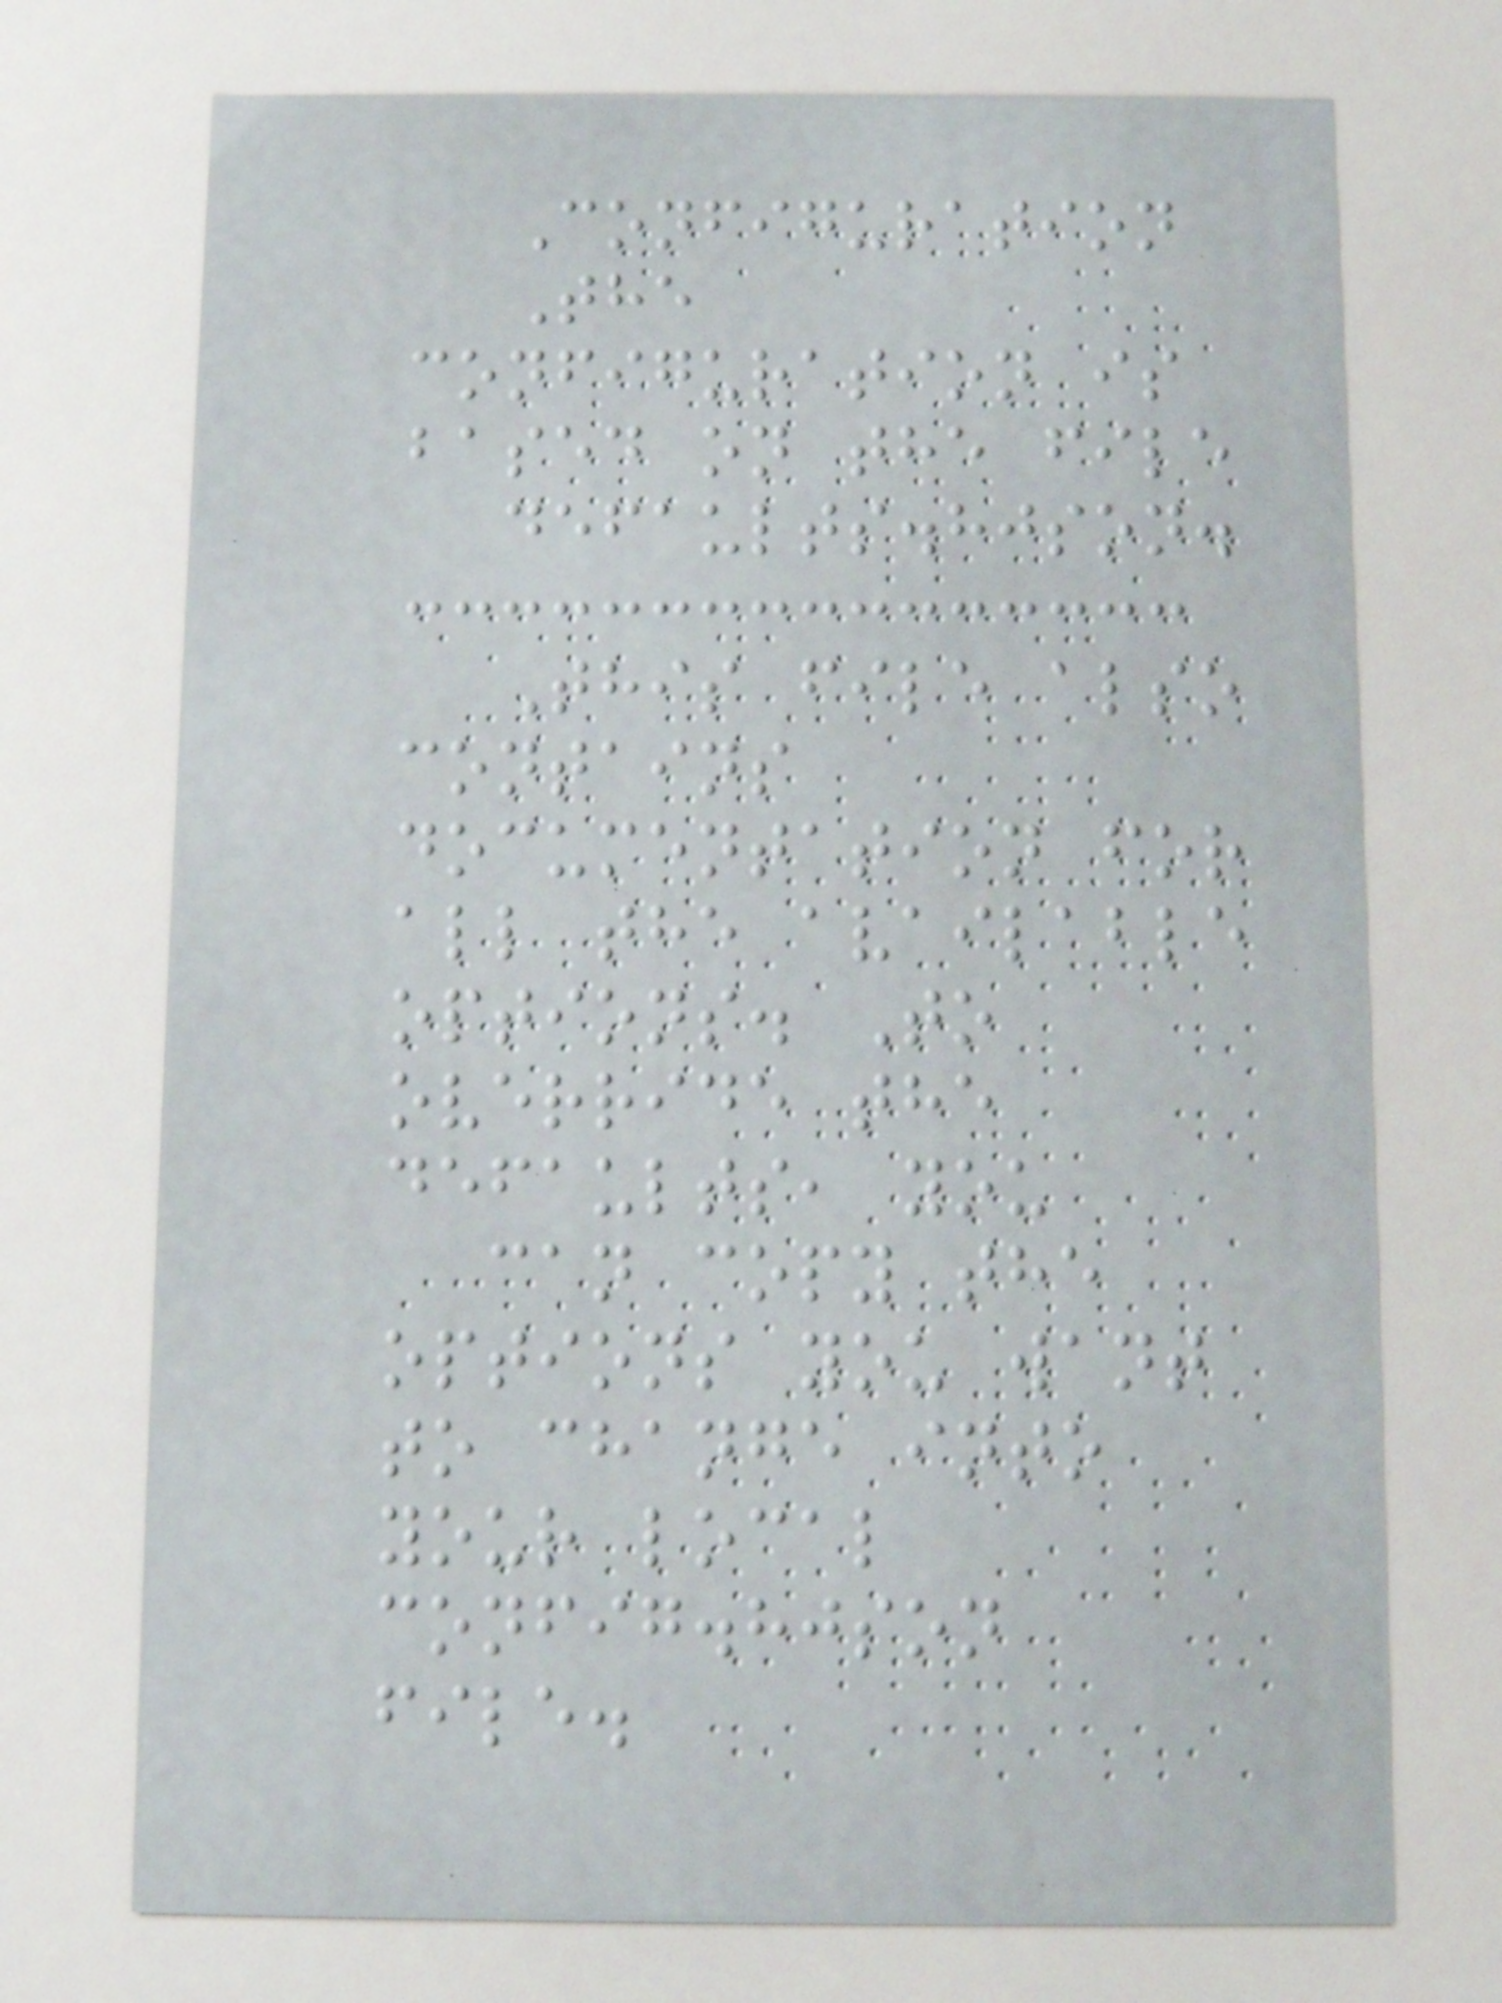Configuration
The
configuration is
based on the file
defaults.hjson.
This file also
contains
documentation for
all the available
options. To
override the
defaults, you
can copy the
options you want
to change into
your local
config.hjson
file.
